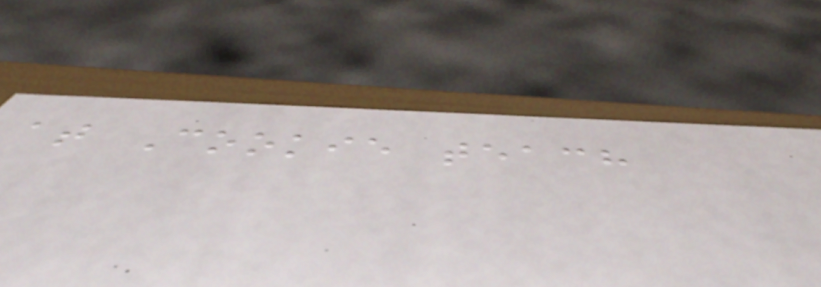at Cookie teach
